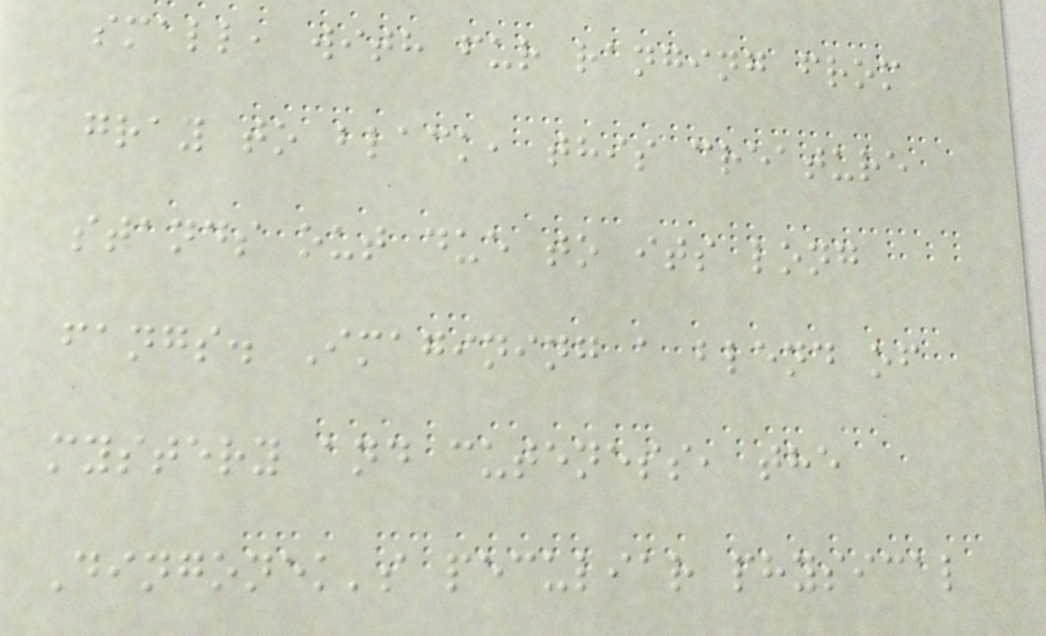small, with fur ranging from
gray to black, this creature
stands out due to its long
fangs. Imagining a blend of
mystery and cuteness, the
Dingonek's peculiar physical
